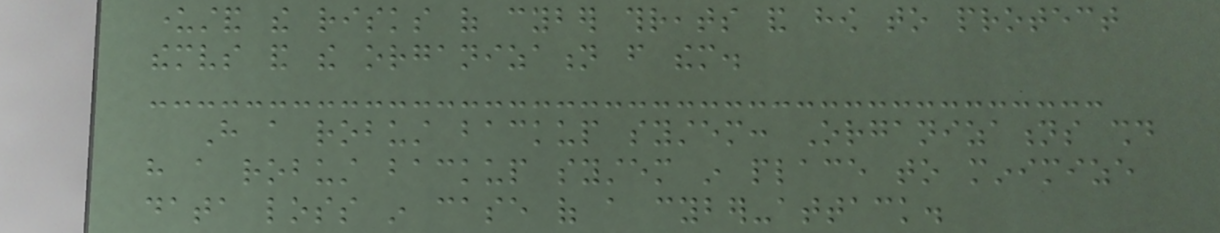understand the risks of cyber threats and how to protect
themselves and the organization from them.
Have a robust backup system: Organizations should
have a robust backup system in place to minimize
data loss in case of a cyber-attack.
